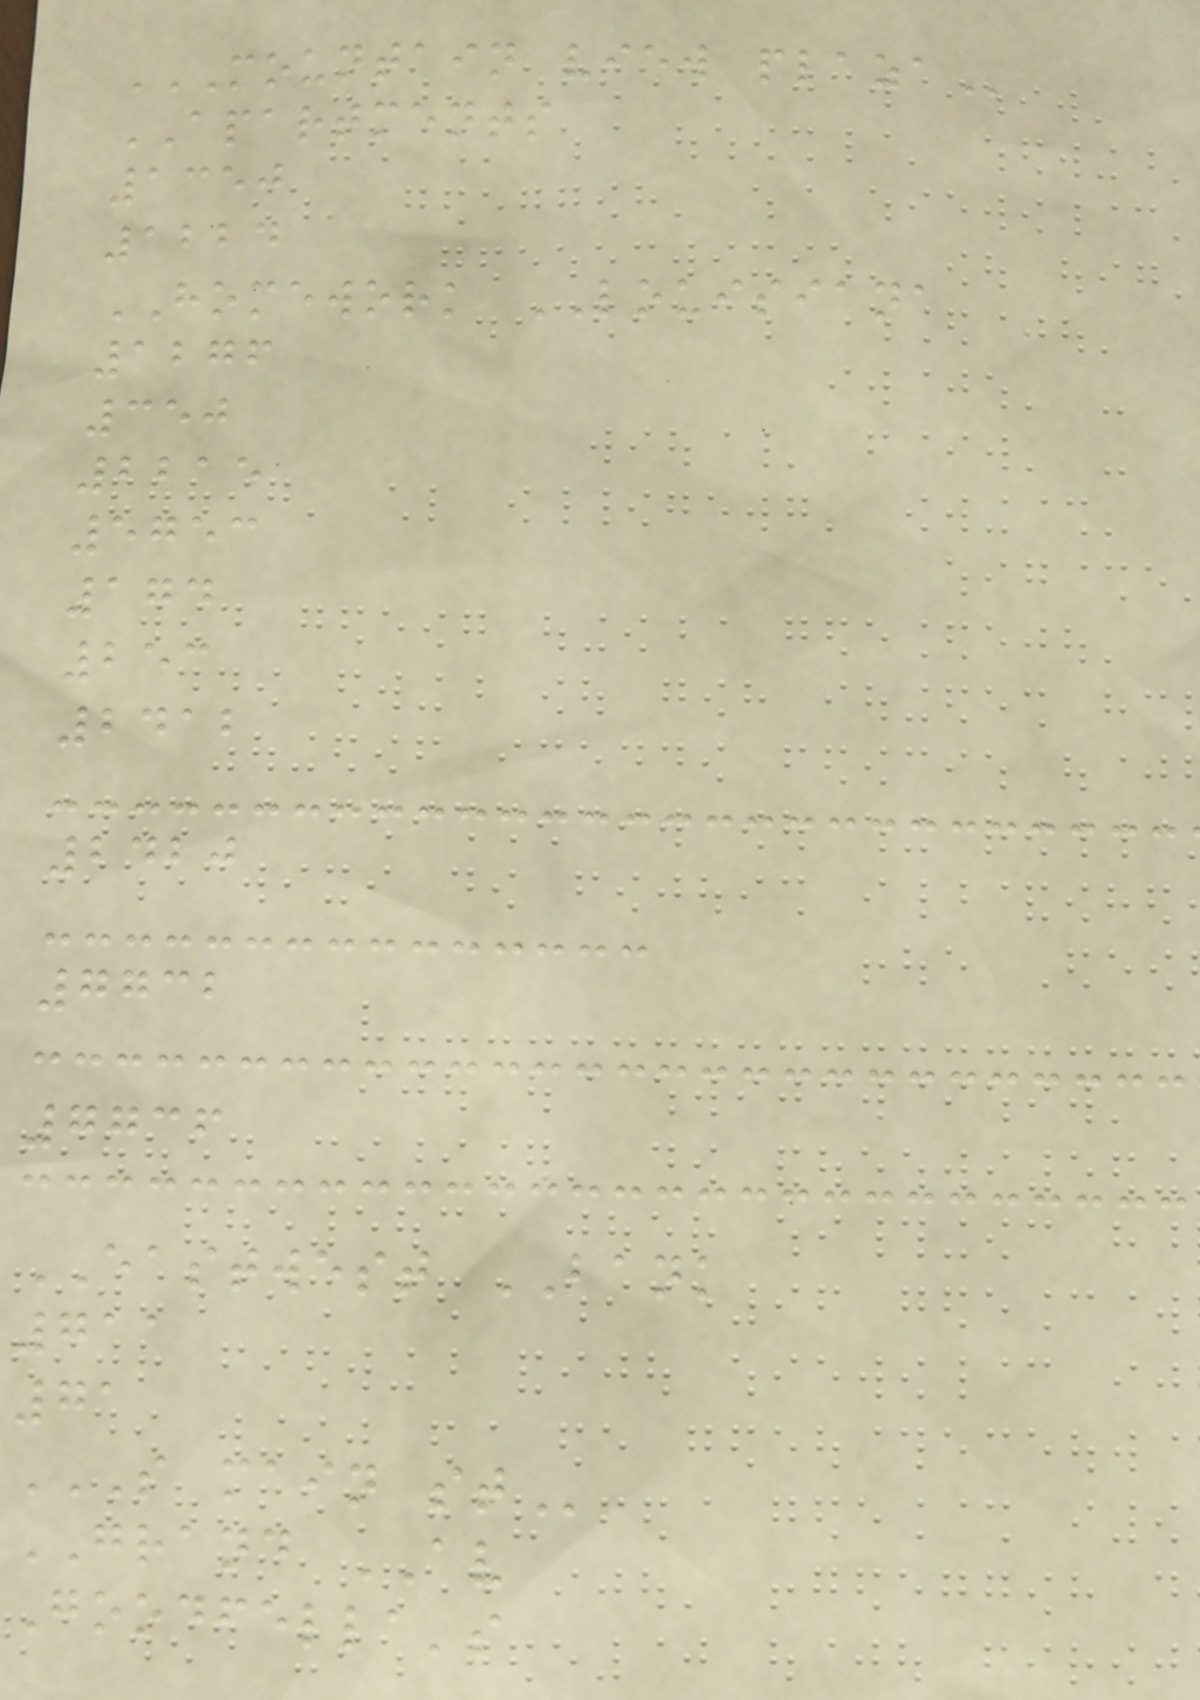MOUNTAIN VIEW PLAZA
APARTMENTS
1350
1224
HOMEWORK LOUISIANA
1276
350
2215
5753
174
253
2412
2420
7732
7736
EASTWEST BANK
711
71
S MAIN ST
GRAND AV
Goodfella's
